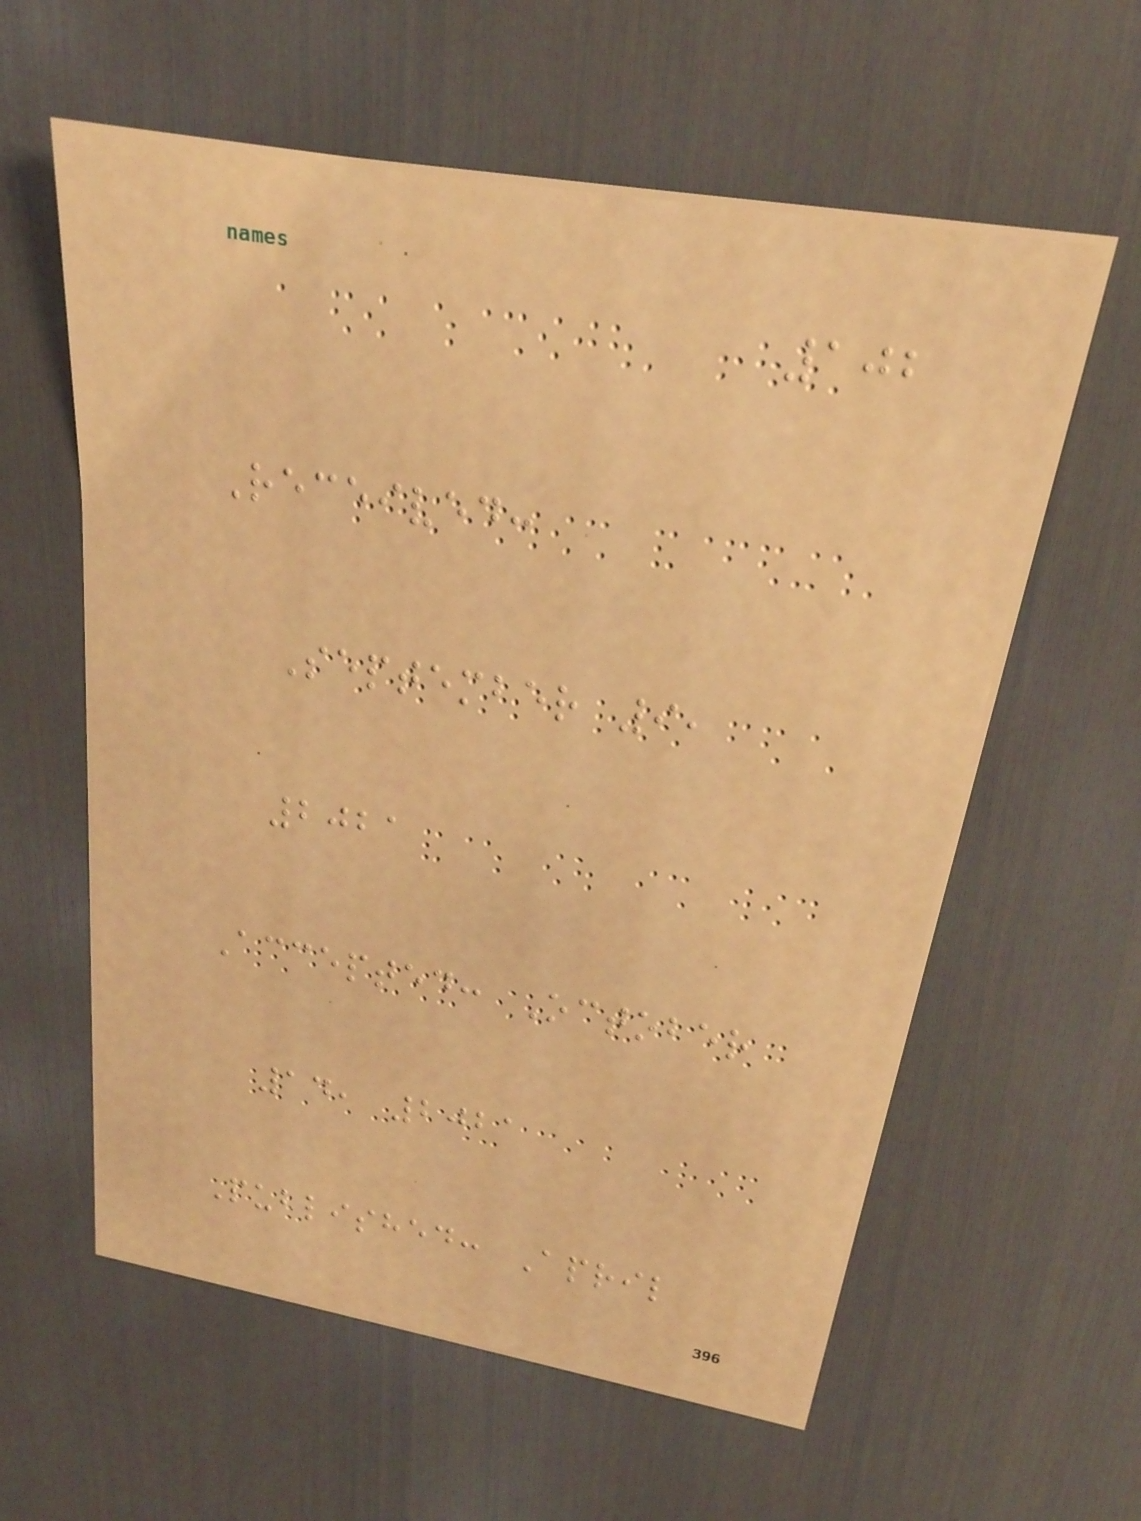102
Received:
September 9,
2021
Accepted: October
14, 2021
Published: April
